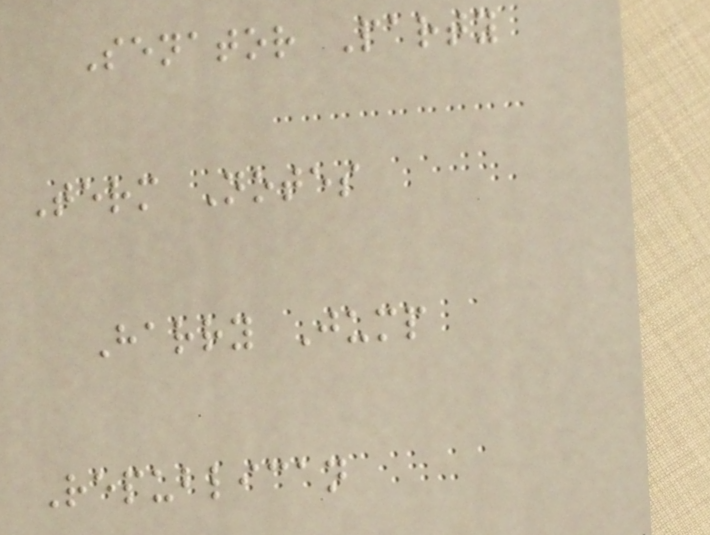Senator Party
Term Notes
Harry Jump
Republican
